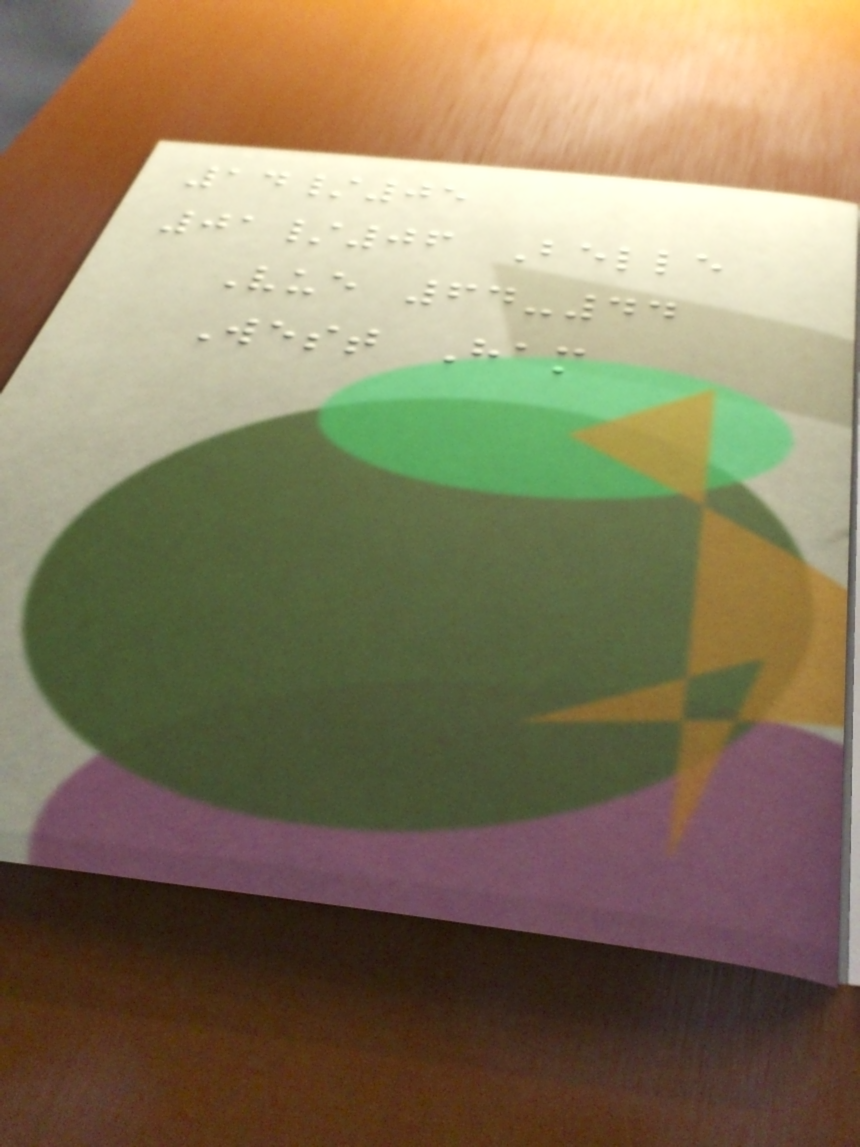14/05
01/06 Belle
Vue 64-44
West Ham
